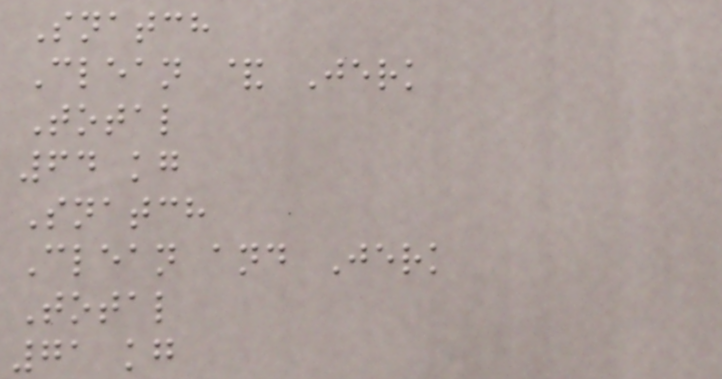Snatch
Clean & Jerk
Total
64 kg
Snatch
Clean and Jerk
Total
71 kg
